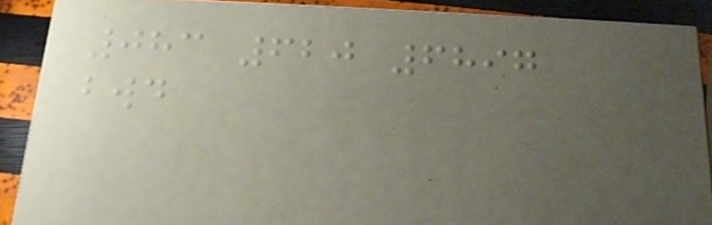083 620 6897
bwd
